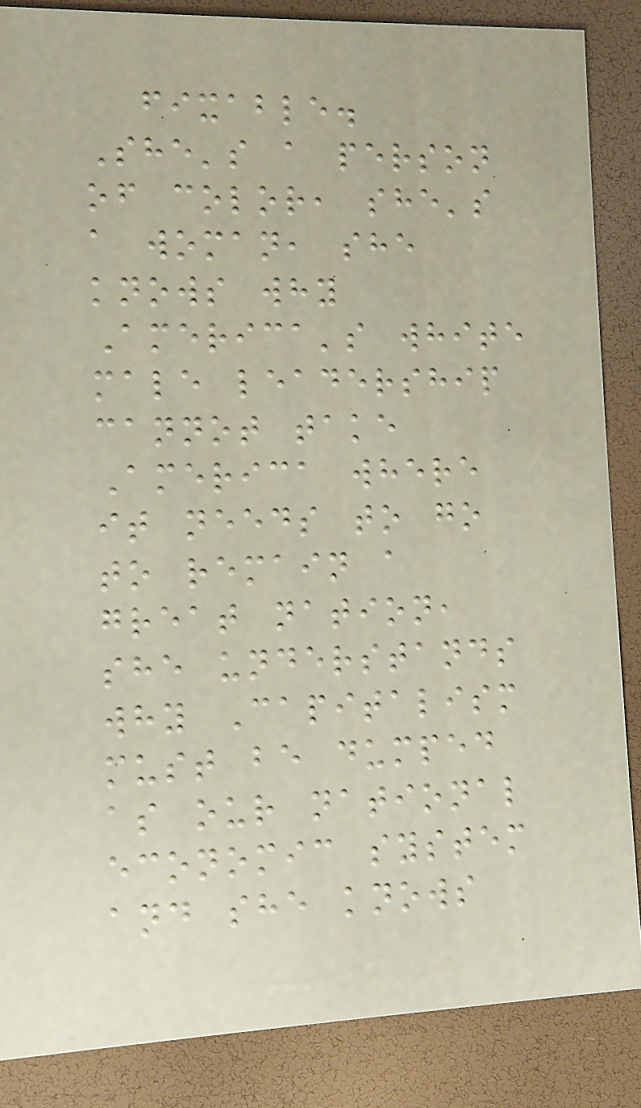fixable.
She's a person
of color, she's
a woman, she
knows why
America's white
male leadership
cannot take
America where
it needs to go
to remain a
great nation,
she understands
why Capitalism
must be dumped
as our national
economic system
and she knows
